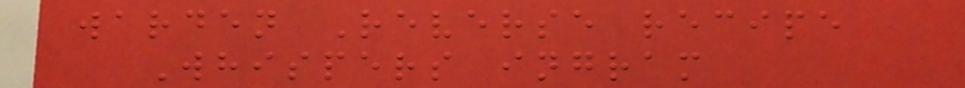warden Reverse recipe
Whispers ingram
